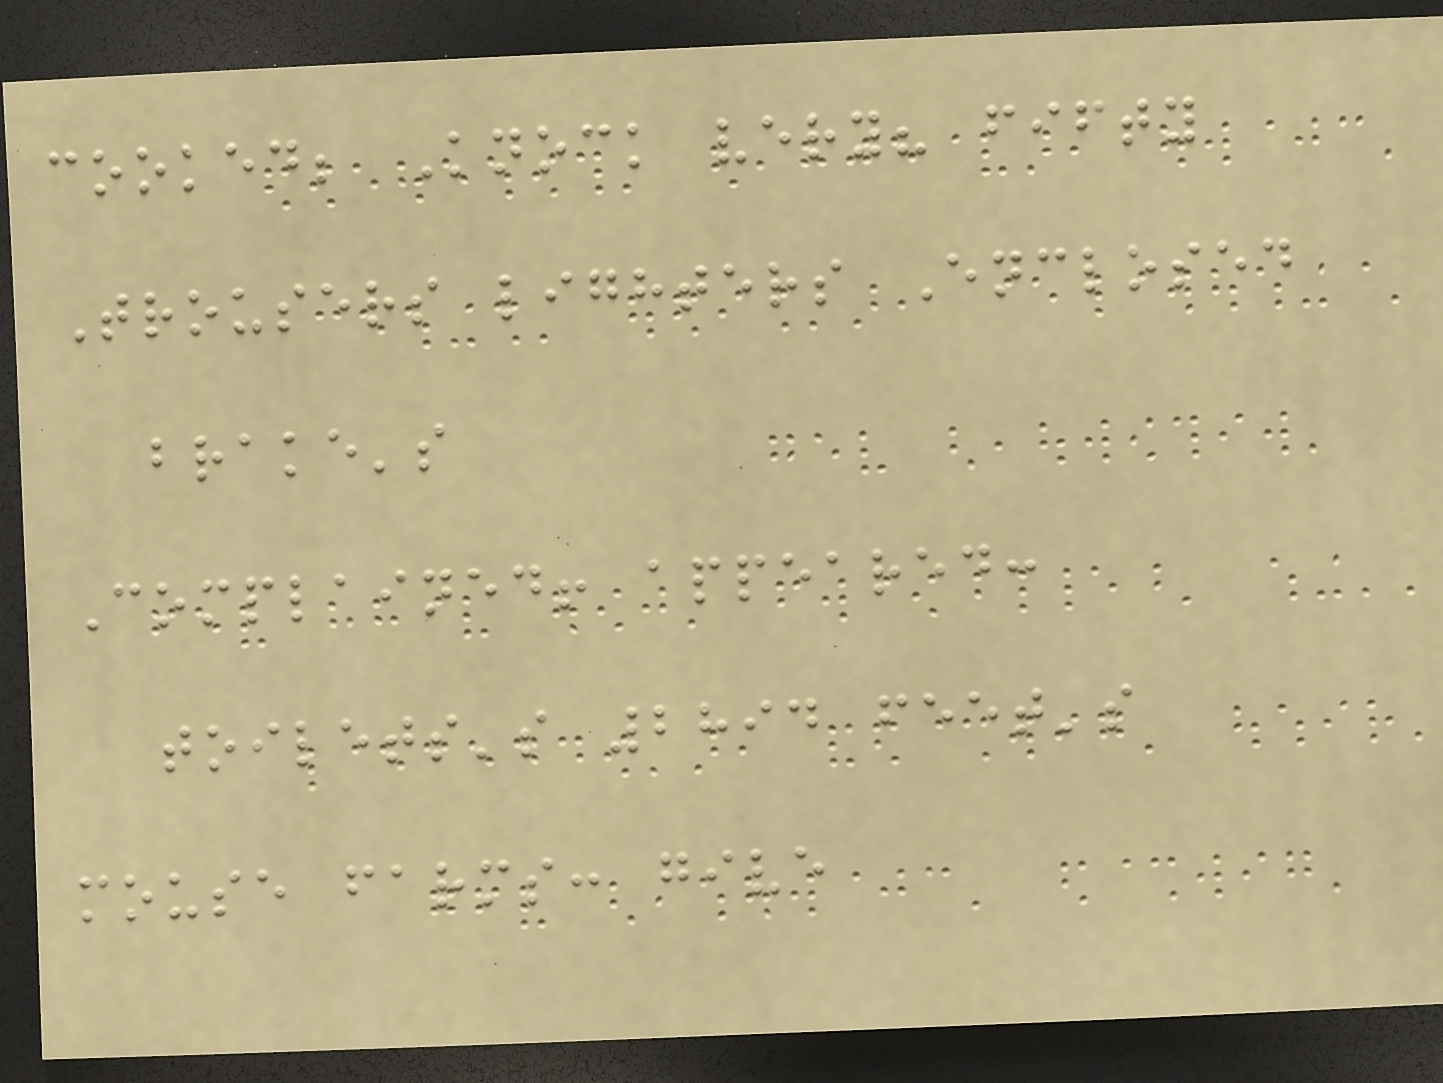cooked; Knock very? fifty
Trousers lighters Enclosed
brake's
Complained! appeared:
toilets's 2894 feet's
mouse farms: give
